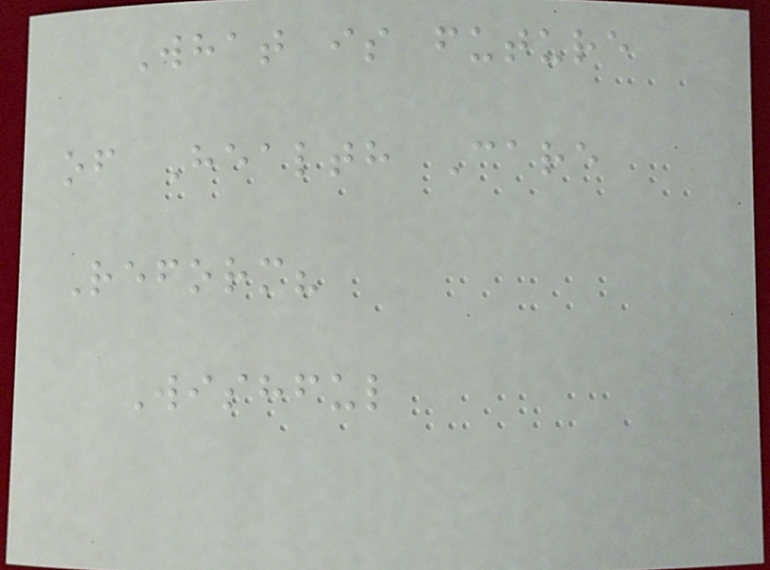What is future
of Health Care
Reform?
Wishful
